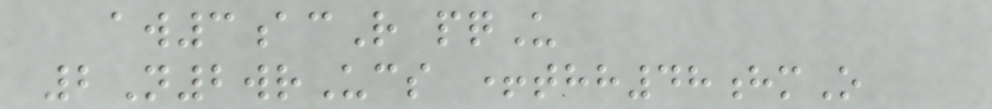aw3acR pqU
2N2wrUcs +thh48hmO
